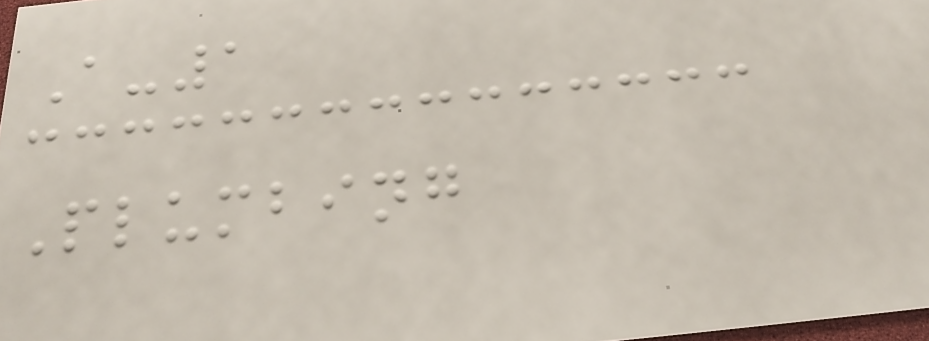A-1
Plumbing
